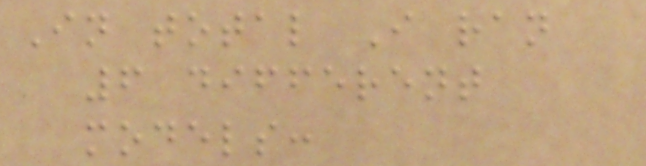In total I ran
6 different
models:
